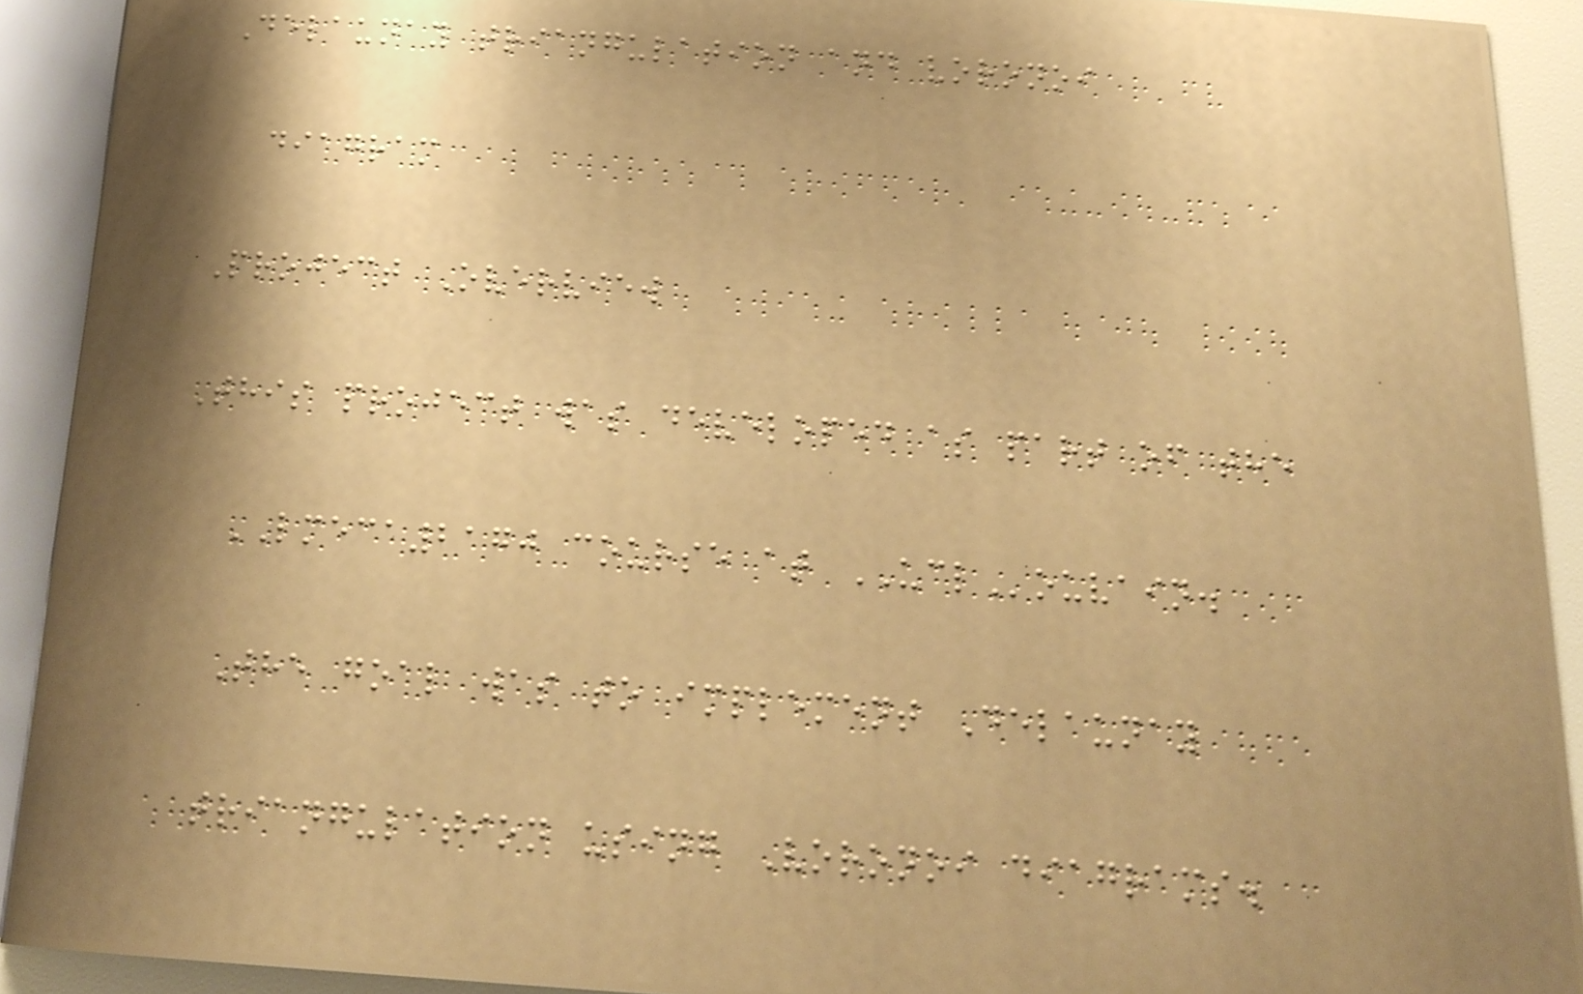Delaunay triangulation and voronoi
diagram
Project Overview
This project was developed as part of the
LMECA2170 course at UCLouvain.
The goal was to implement Delaunay
triangulation using Voronoi diagrams.
